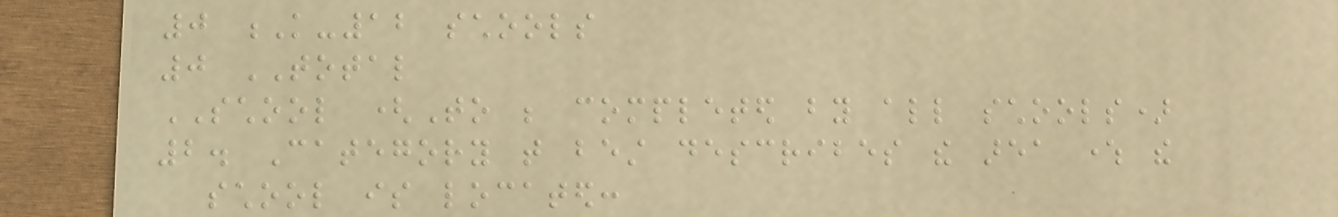0 K-12 schools
0 TOTAL
SCHOOL (To be completed by all schools)
2. Category that best describes the area where the
school is located:
